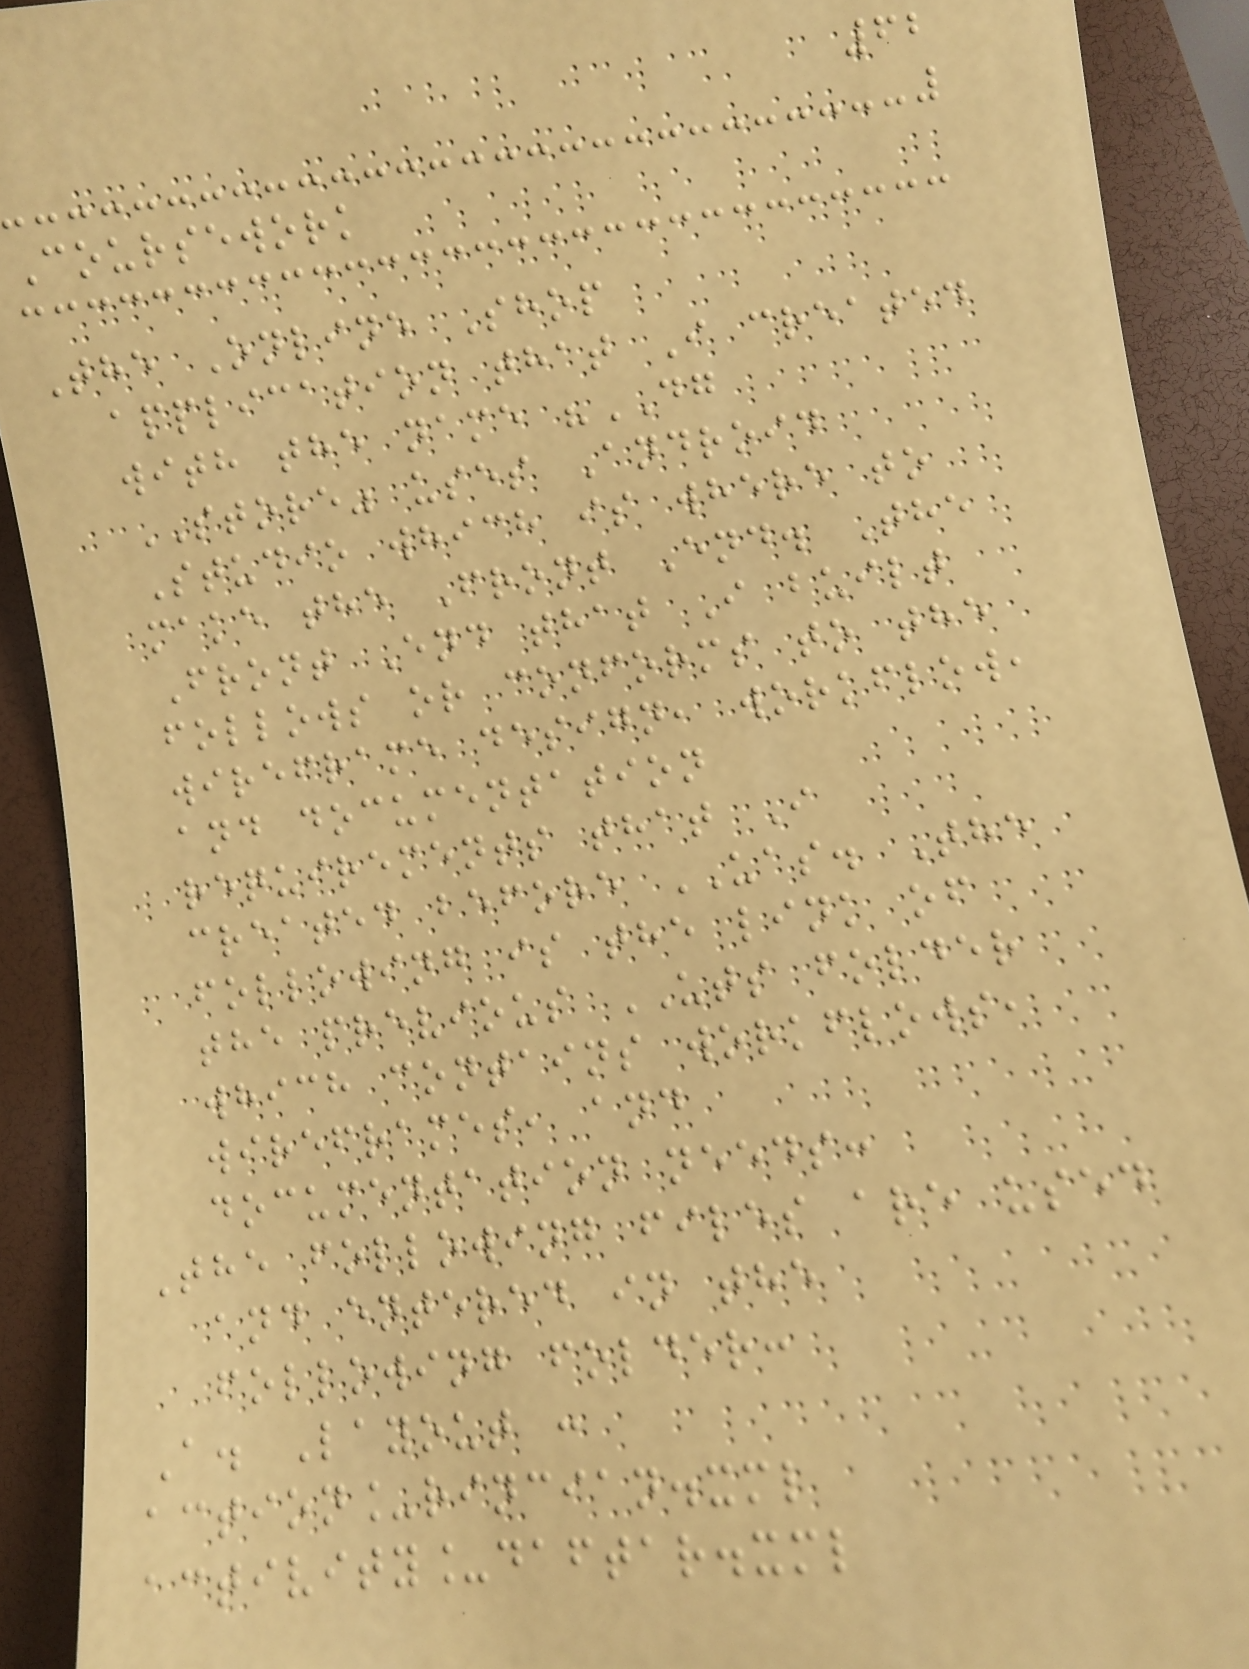62
Coursework
The Online Shop
application that I created
with the name "DG
STORE" uses Android
Studio which is where to
make the Front End. The
Front End that I built
follows or conforms to the
wireframe design, workflow,
and documentation
requirements that I
created before UAS. The
following is the link of
the previous UTS folder
which contains workflows,
wireframes, and
documentation needs:
The following files are used
and entered in the
following folder:
A. Layout :
action_rincian.xml
activity_daftar.xml
